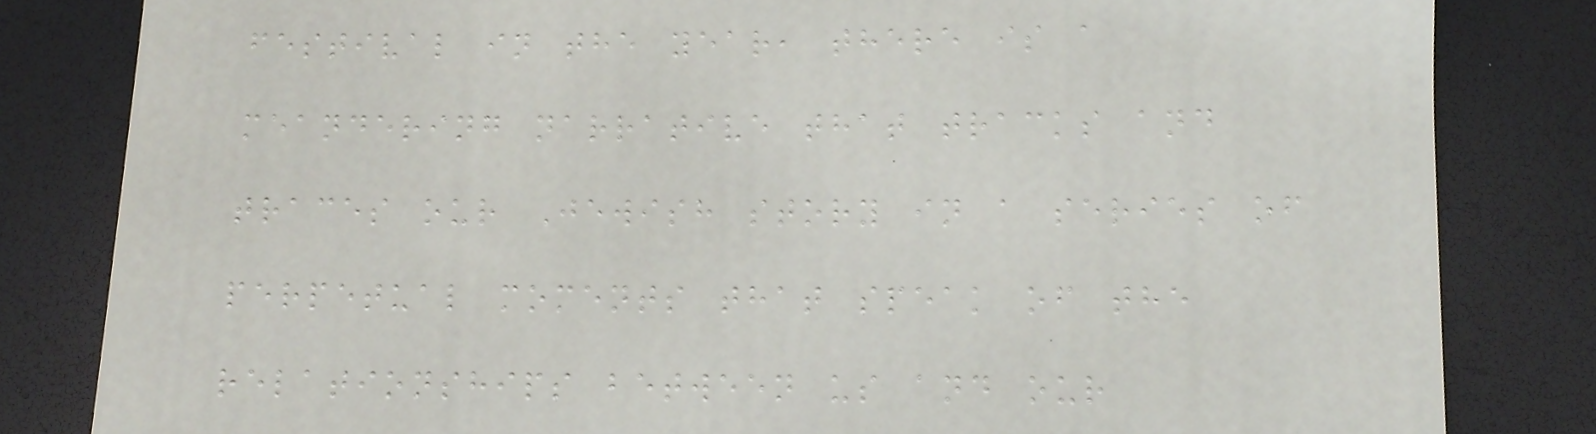festival in the year, there is a
meandering narrative that tracks and
traces our Jewish story in a series of
perpetual moments that speak of the
relationships between us and our
